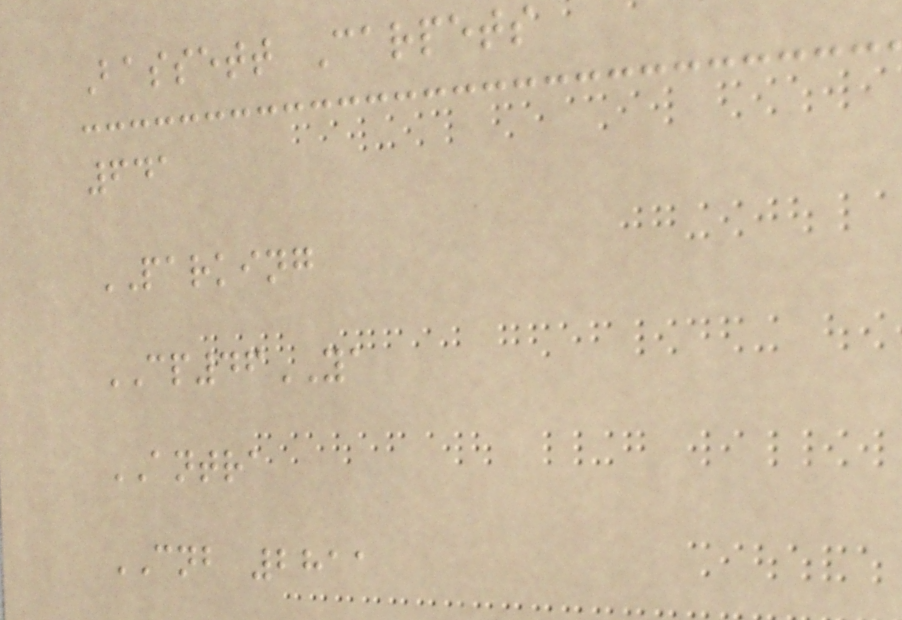Bassett Carpets
641
PARKING
CP46YA
ANTRA
CNB 2811
